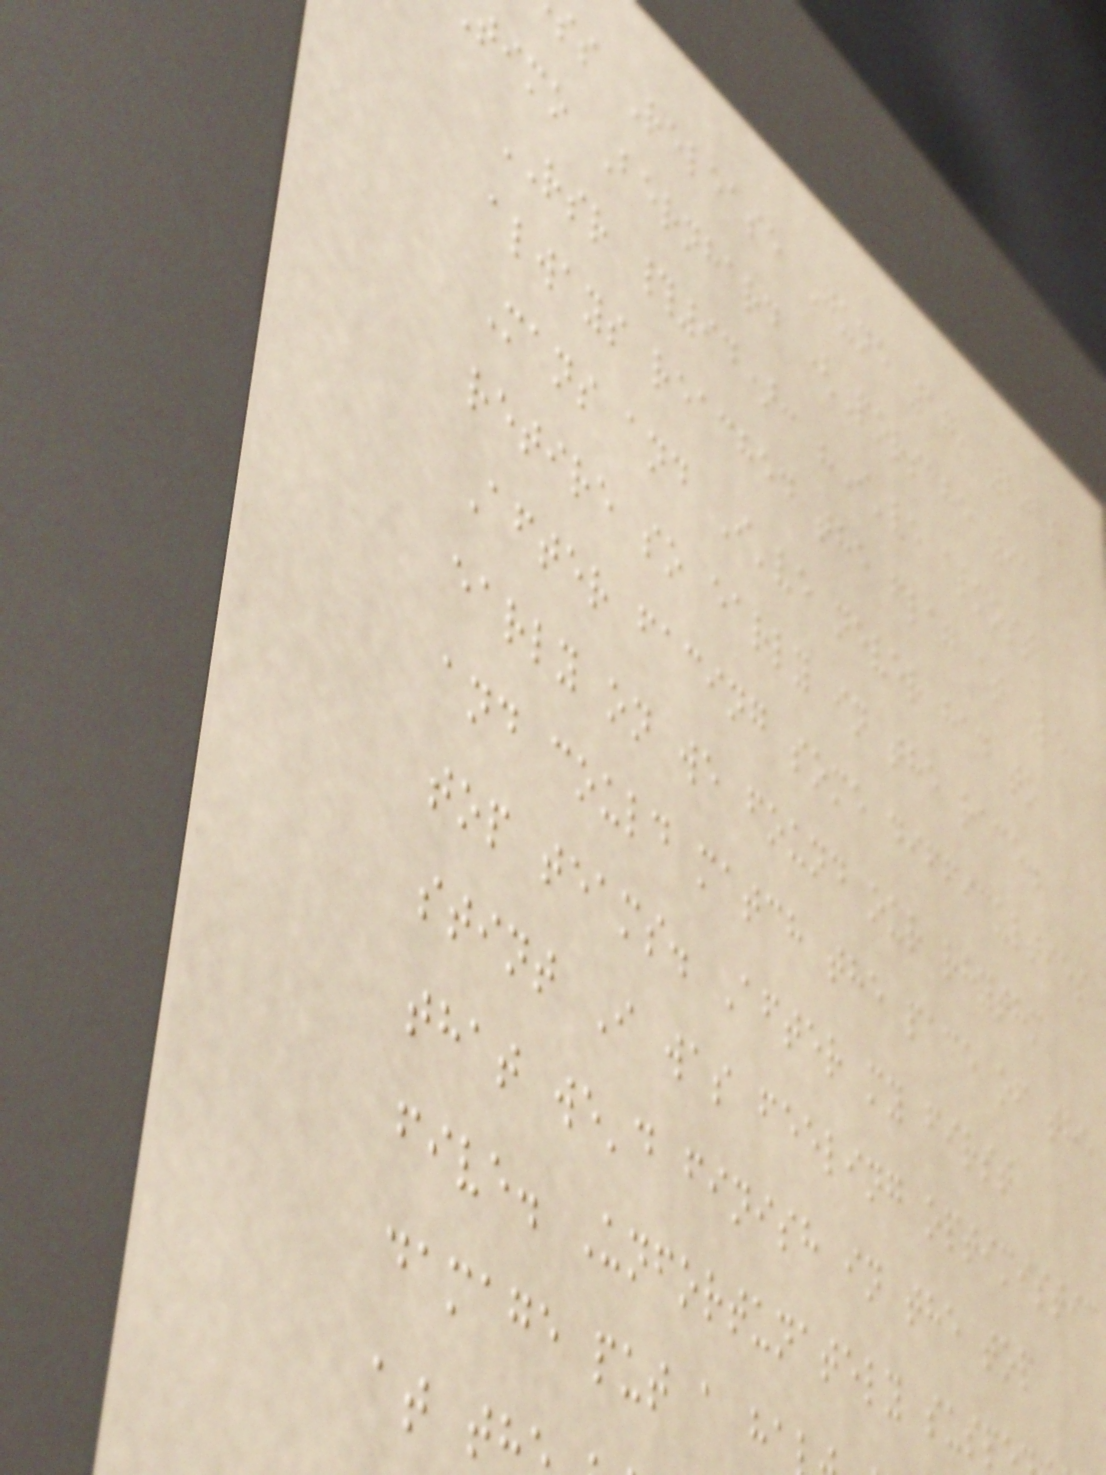ss Release June 17, 2018
timo Bernhard (Porsche 911
RSR #94): "I've almost
always reached the flag at Le
Mans and I've never had to
retire so early in the race.
After facing some difficulties
early on we found our rhythm
and could match the pace of the
top teams. After my first
stint I was feeling optimistic
that we'd finish in the top
five. Unfortunately susp
damage put a ha
